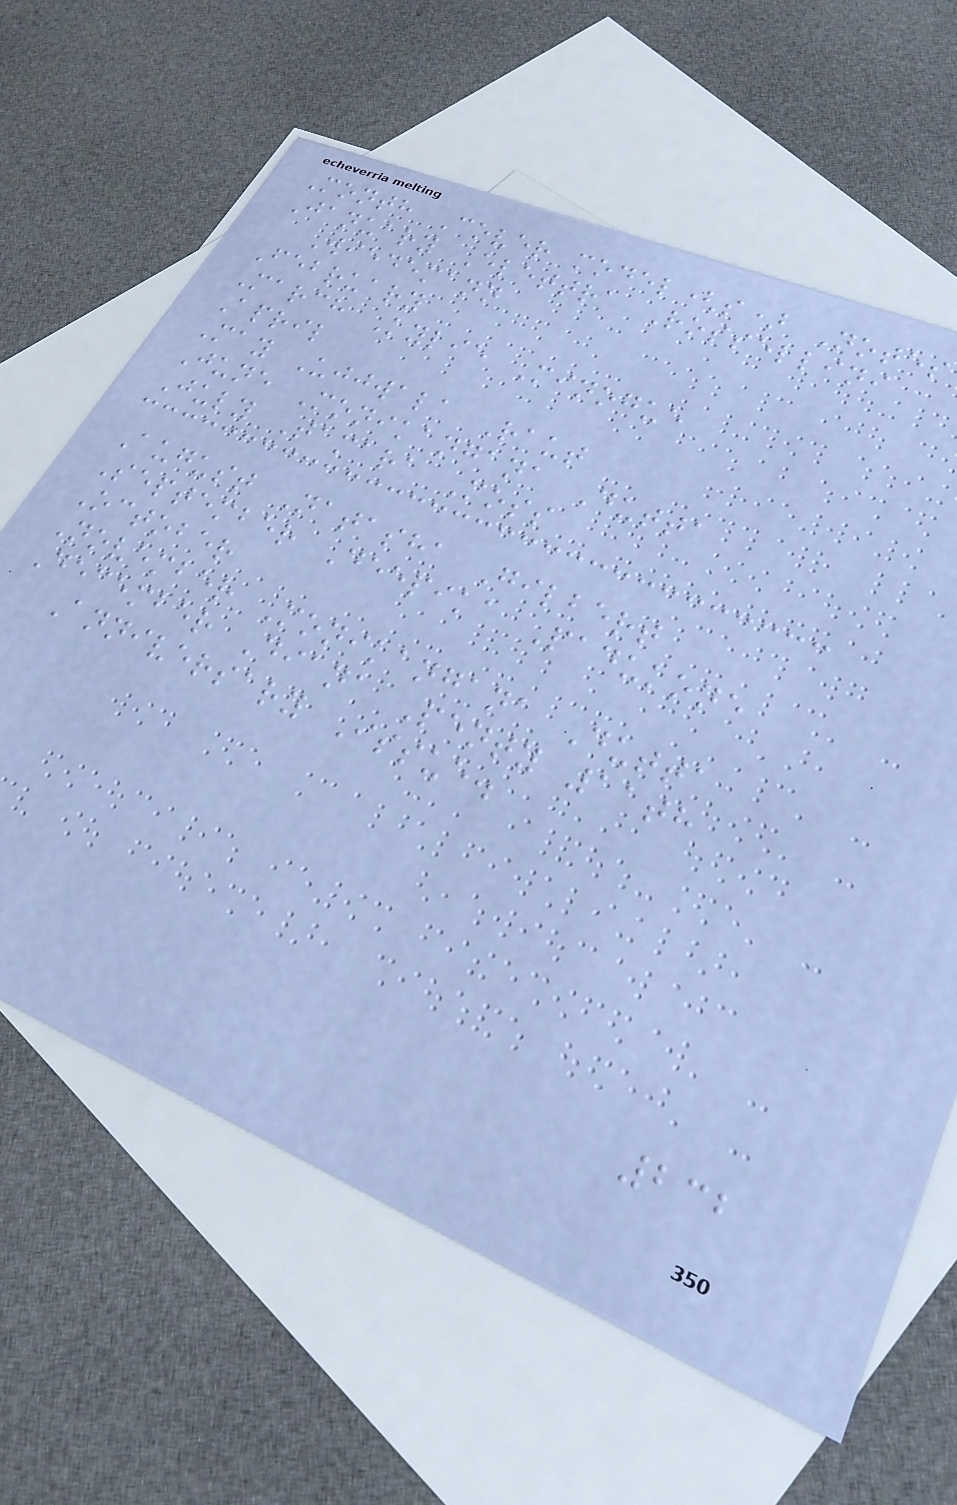Month Cover model(s) Notes
January Elettra Rossellini
Wiedemann
February
March Kylie Minogue
April
May Ujjwala Raut
June Monikangana Dutta
July Tamara Moss
August Natasha Gilbert
September Deepika Padukone
October
November Monikangana Dutta
December Diana Penty 11th
Anniversary Issue.
232
